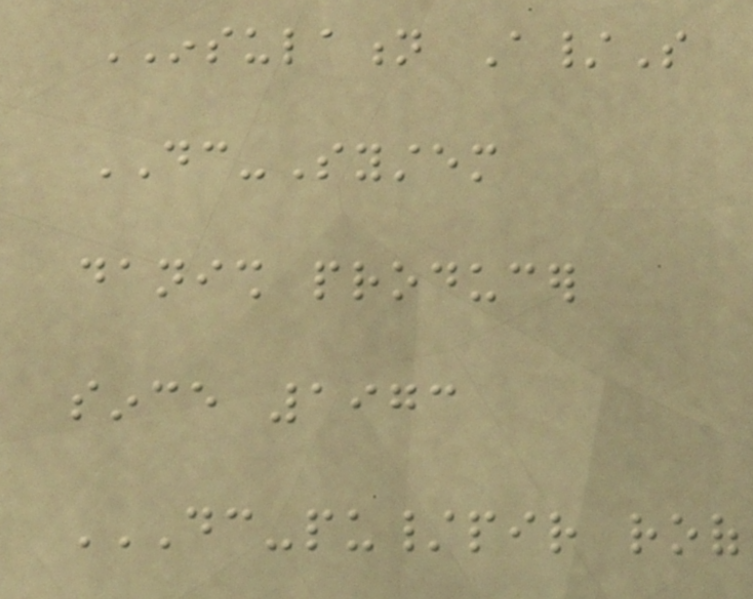INSULATION A/S
DC-System
danish producer
since 1973
DC-PU/PIR ROOF
